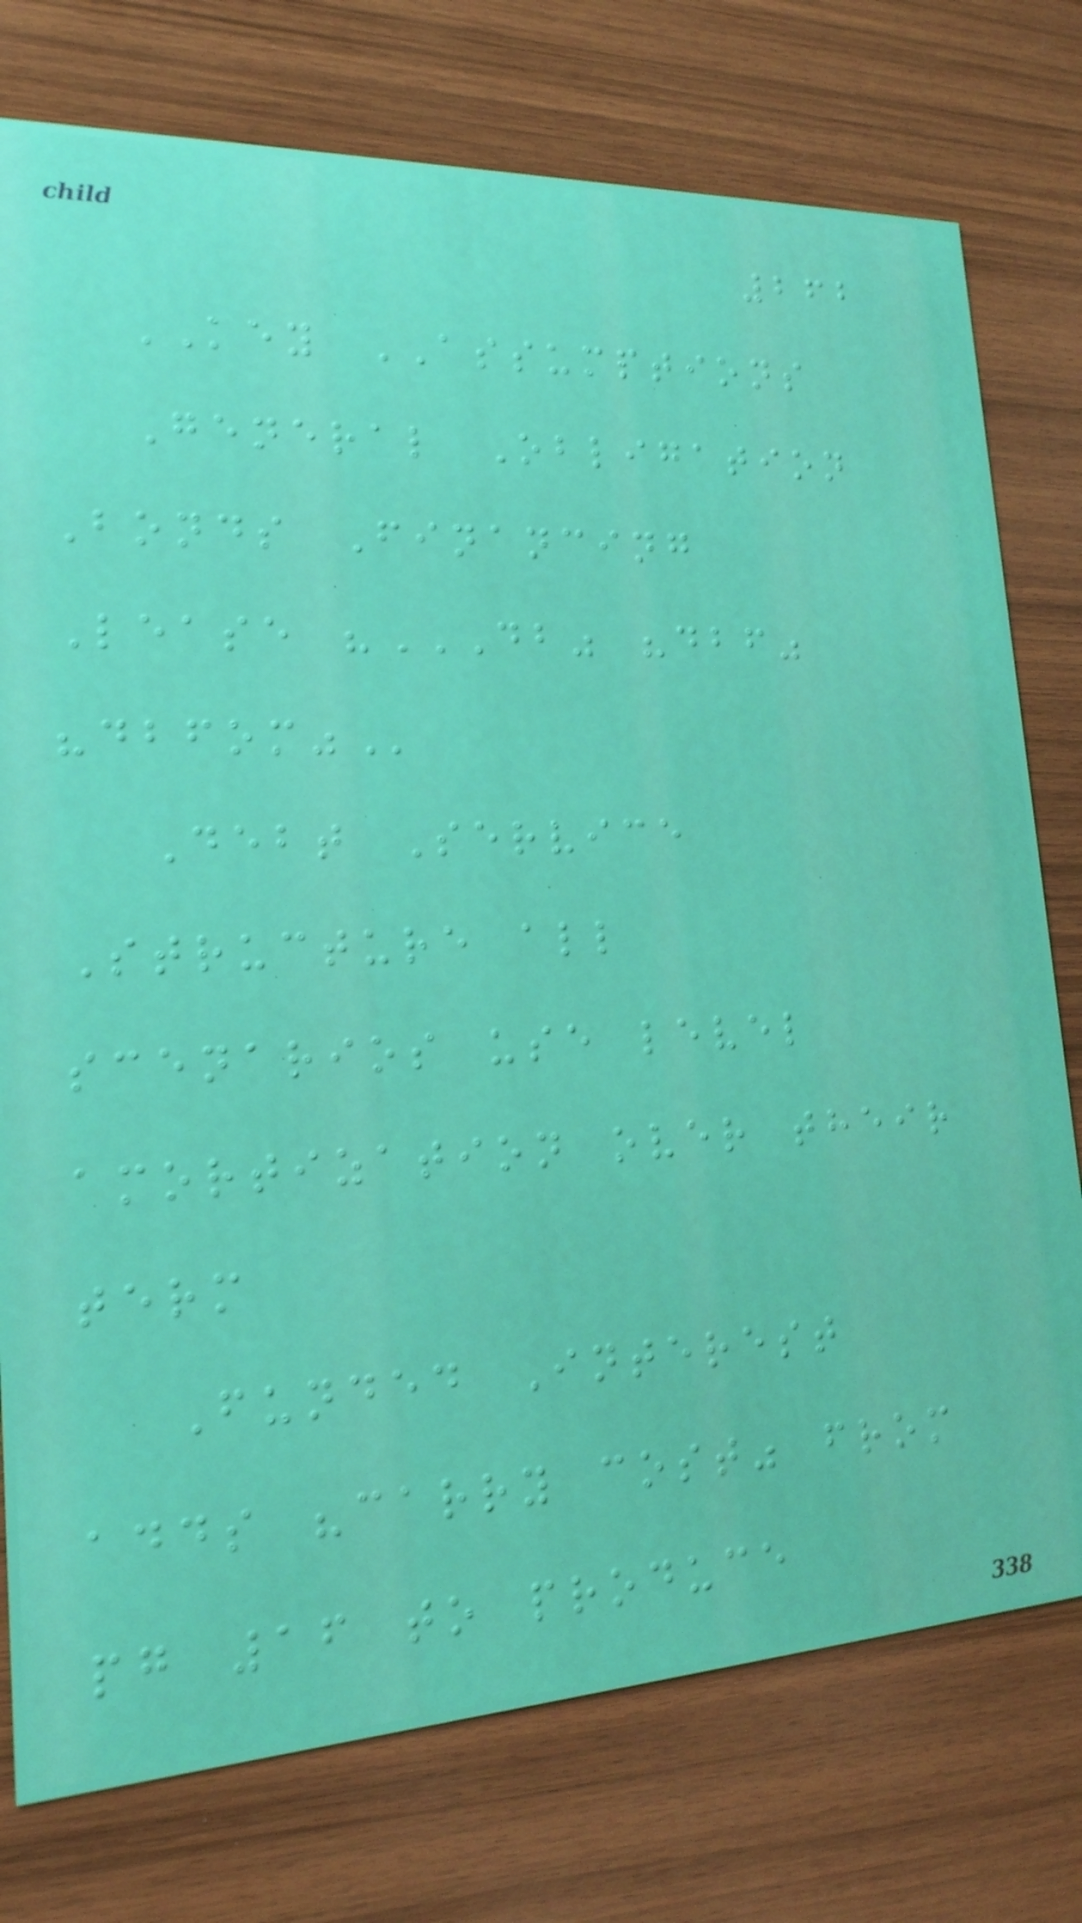262
KEY ASSUMPTIONS
General Obligation
Bonds Financing
Lease "DB" "DBF"
"DBFOM"
Debt Service
Structure all
scenarios use level
amortization over their
term
Funded Interest
adds "carry cost" from
pg 16 to produce
